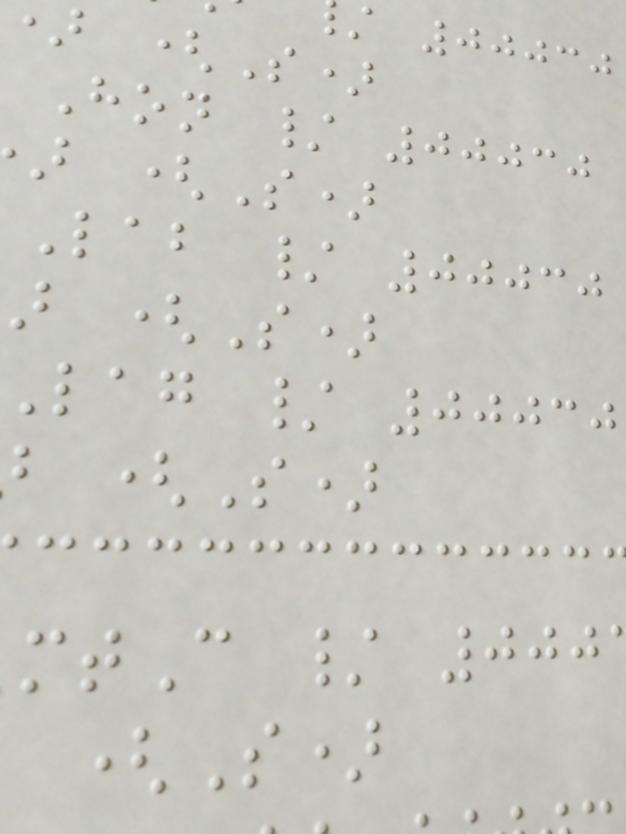00030
(S)
Hon / 00030
(S)
Lab / 00030
(S)
lag / 00030
(S)
tC / 000
(S)
